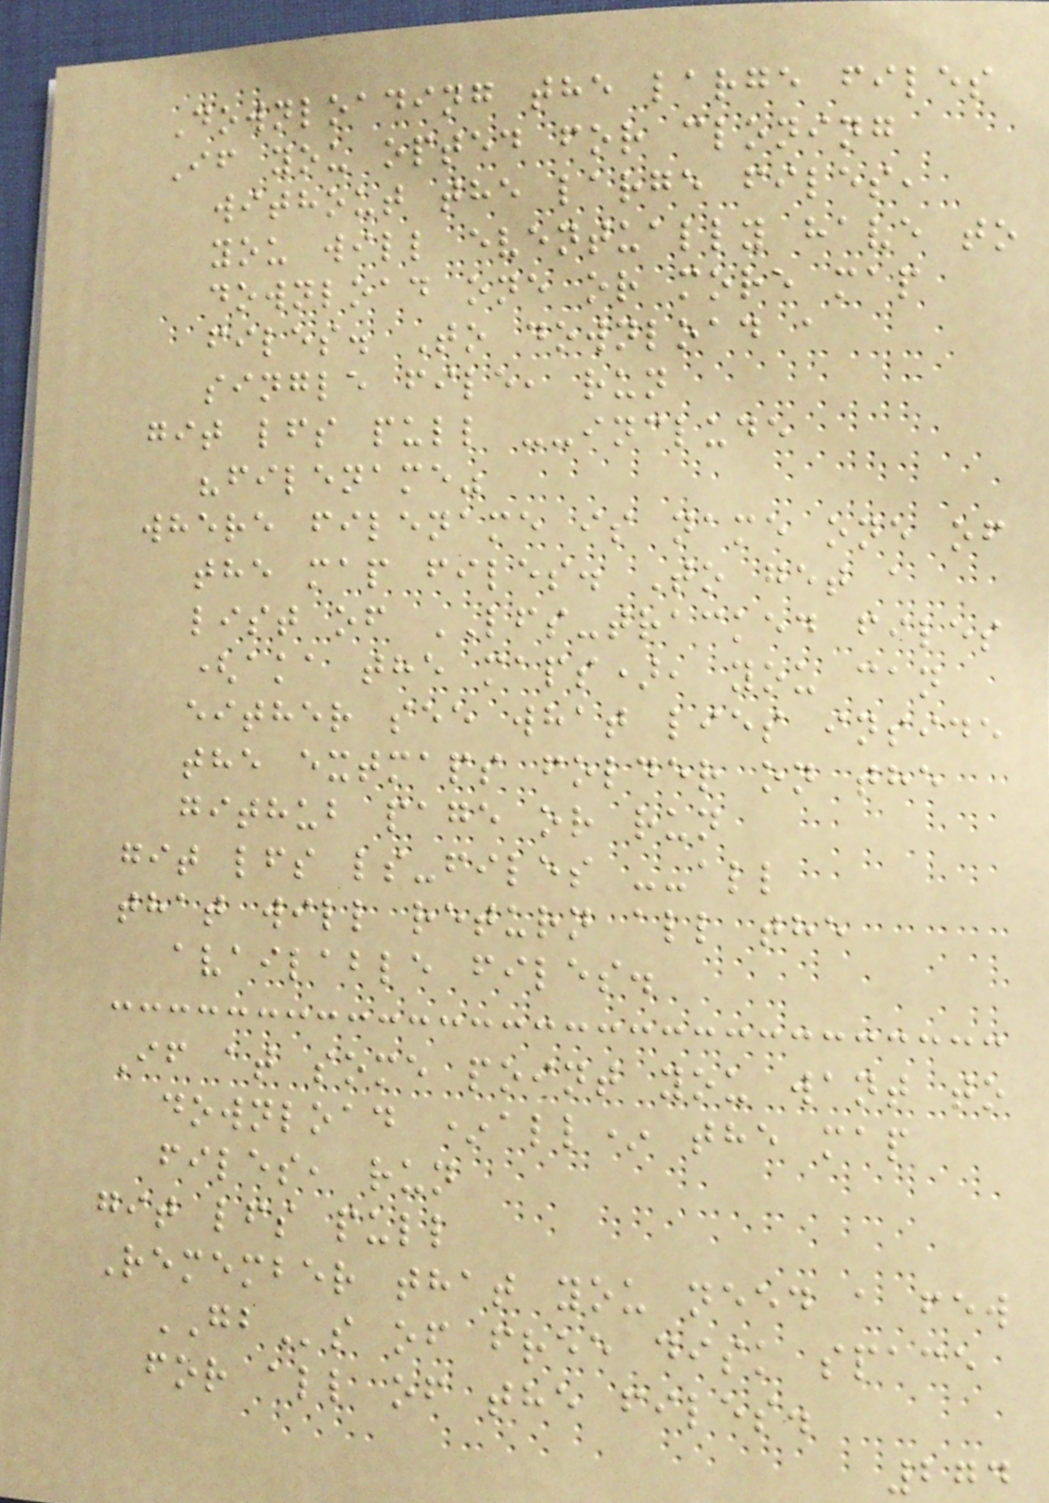Downloading the large files
If you opted for cloning
without the large files,
you will eventually have to
download one or more map
files. To download a
single file, run
git lfs pull --include
"filename"
where filename is name one of
the map files. To get a
list of LFS-tracked files
(aka the maps), you can
either see what lies inside
the extmaps folder on the
github page or run
git lfs ls-files --all
that will return all the
available files.
If at some point you want to
download *all* the map
files, run
git lfs pull
Remember that you need a few
GBs of free disk space
for all of the files.
274
